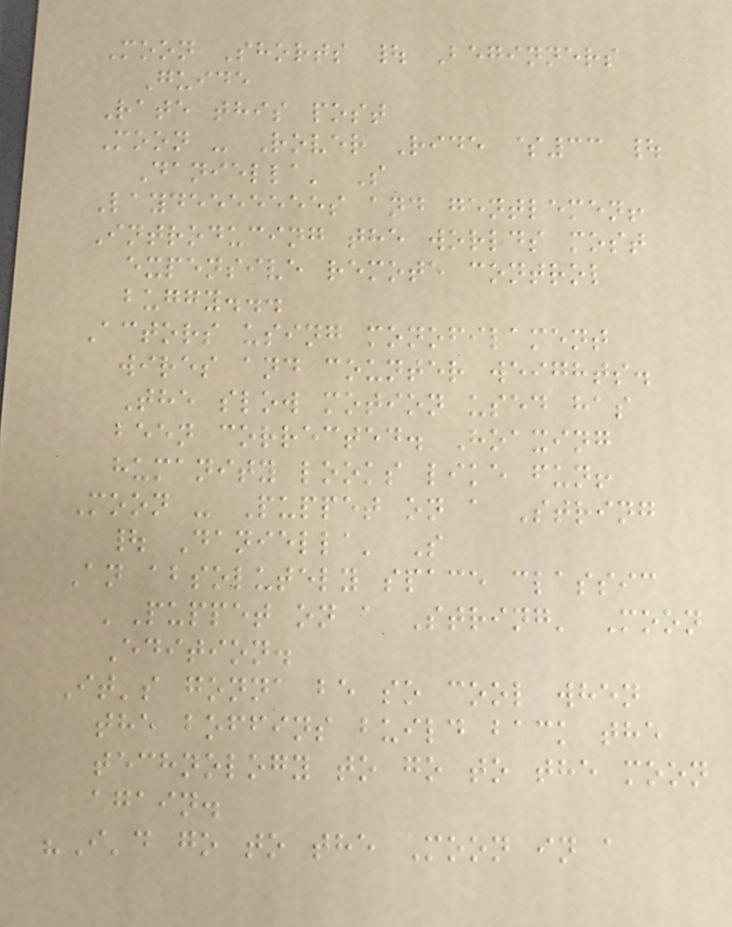Moon Shorts | Beginners
Guide
Rate this post
Moon - Rover Ride $33 |
Daniella' S
Laydeeeeeees and gentlemen!
Introducing the worlds most
expensive remote control
buggy...
Actors using monofilament
wires and counter weights.
The slow motion used has
been corrected. Hoaxing
humanity looks like fun!
Moon - Puppet on a String
| Daniella' S
An absolutely space classic
'Puppet on a String' Moon
Edition.
It's gonna be so cool when
the boffins build back the
technology to go to the moon
again.
"I'd go to the Moon in a
